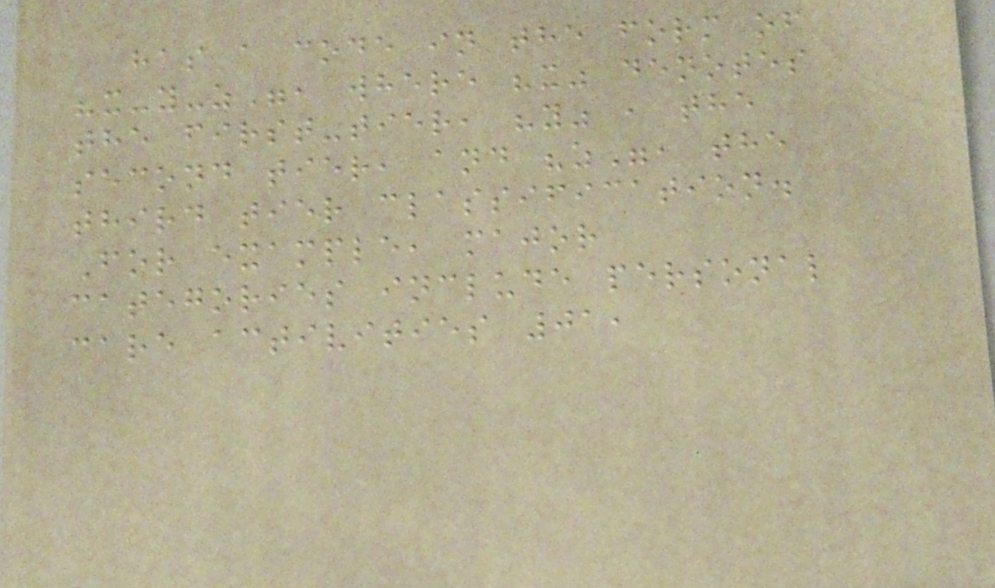has a code in the form of
"x-y-z", where "x" denotes
the first-tier, "y" , the
second tier, and "z", the
third tier classification.
For example, major
categories include personal
care activities 01,
